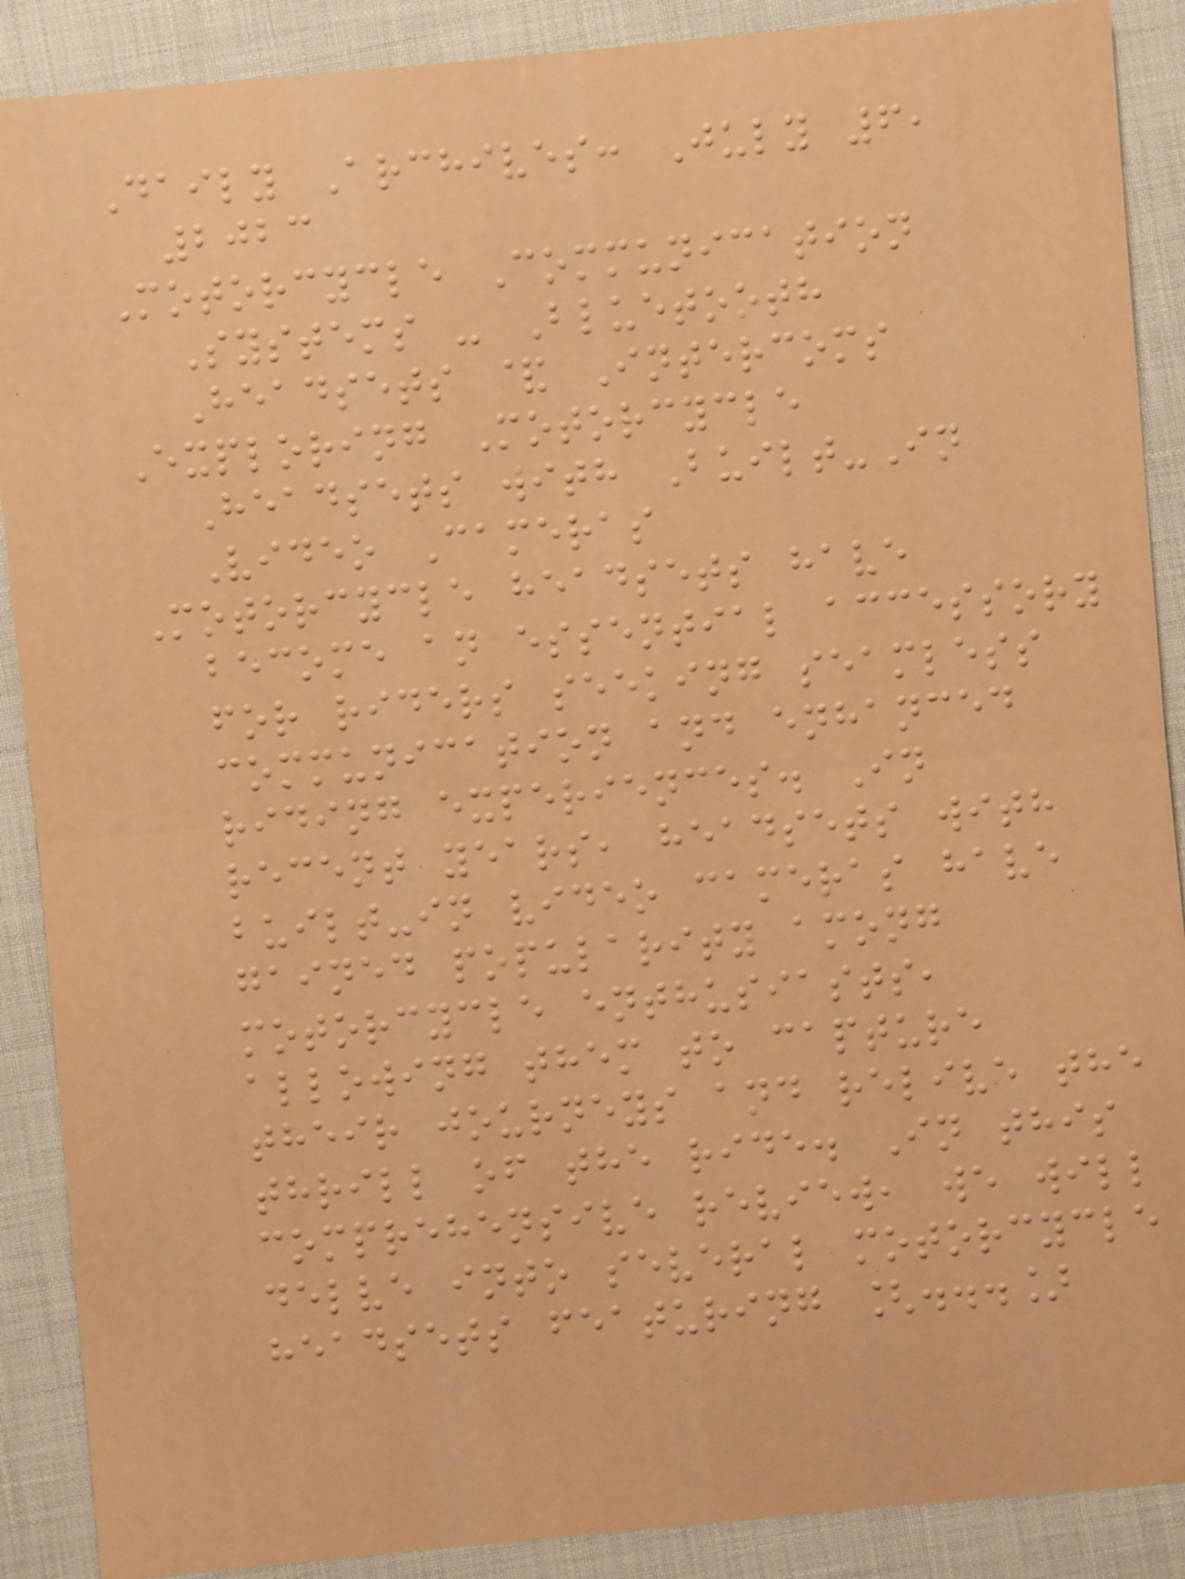Daily Archives: July 6,
2023
Motorcycle Communication
Systems - Bluetooth
Headsets & Intercoms
Exploring Motorcycle
Headsets with Built-In
Video Cameras
Motorcycle headsets have
become an essential accessory
for riders seeking seamless
communication and enhanced
riding experiences. In
recent years, headsets with
built-in video cameras have
gained popularity among
motorcycle enthusiasts,
allowing them to capture
their journeys and relive the
thrill of the ride. In this
comprehensive review, we will
delve into several motorcycle
headsets featuring [...]
